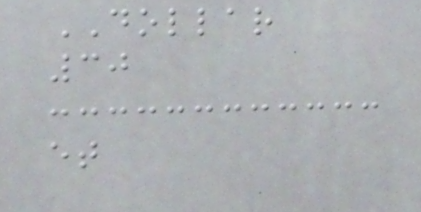DOLLAR
30
et
